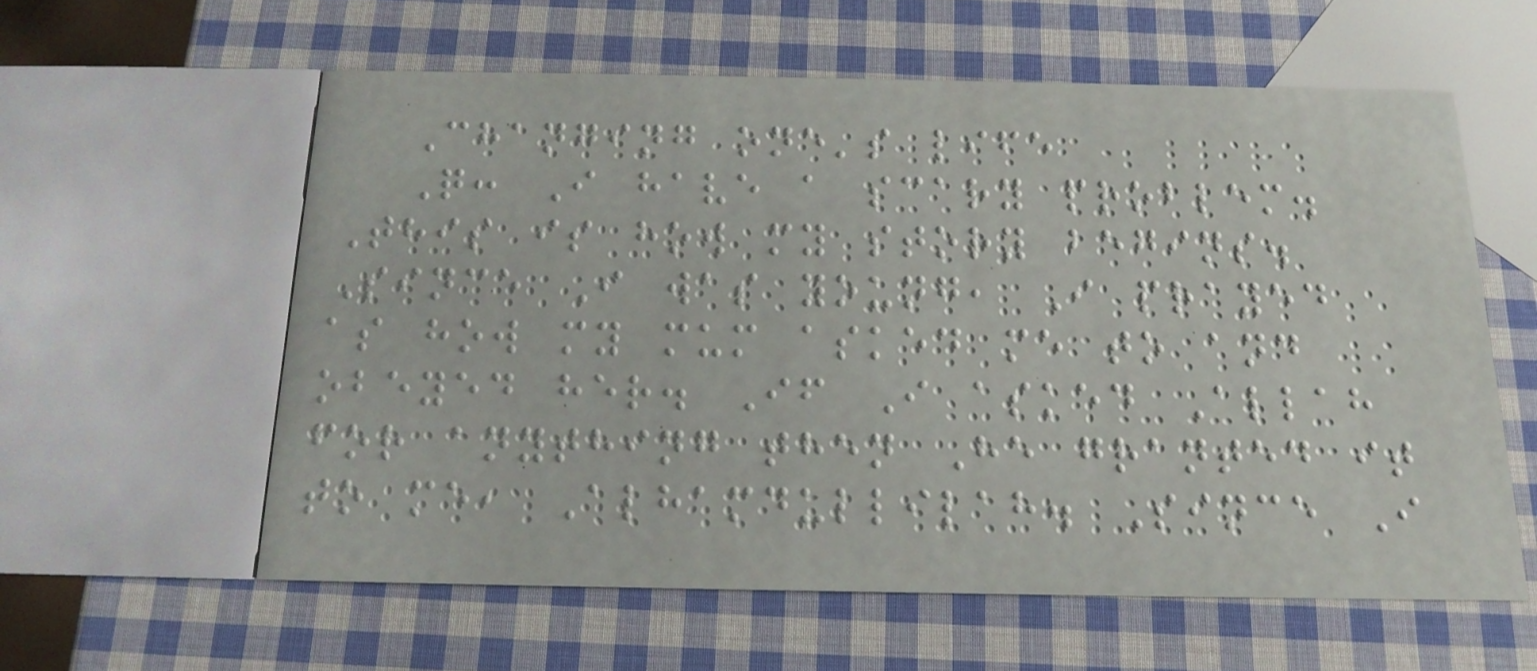Changing one's life
Q: I have a scary problem.
This is how my story begins.
Since I was young, I prayed
as how my mum asked me to and
obeyed her. If I asked Allah
for anything then He granted it
to me, Alhamdullilah. Since I
